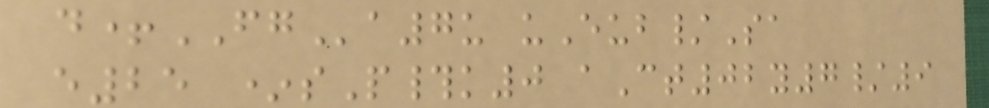d+FGa7u uEub/Sa
e25 *sP#k0 aCt02y7/9
